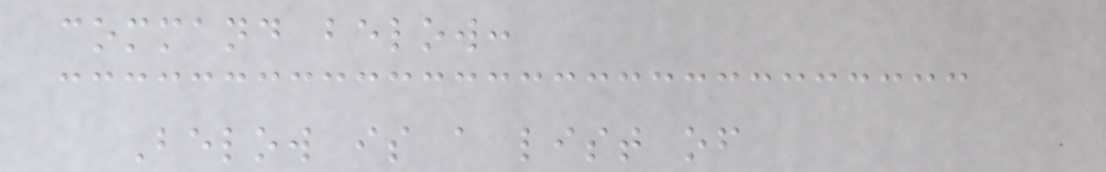command below:
Below is a list of
